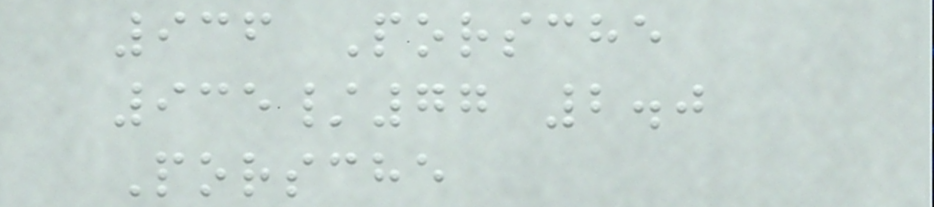936 Porsche
935/77 2.0
Porsche
